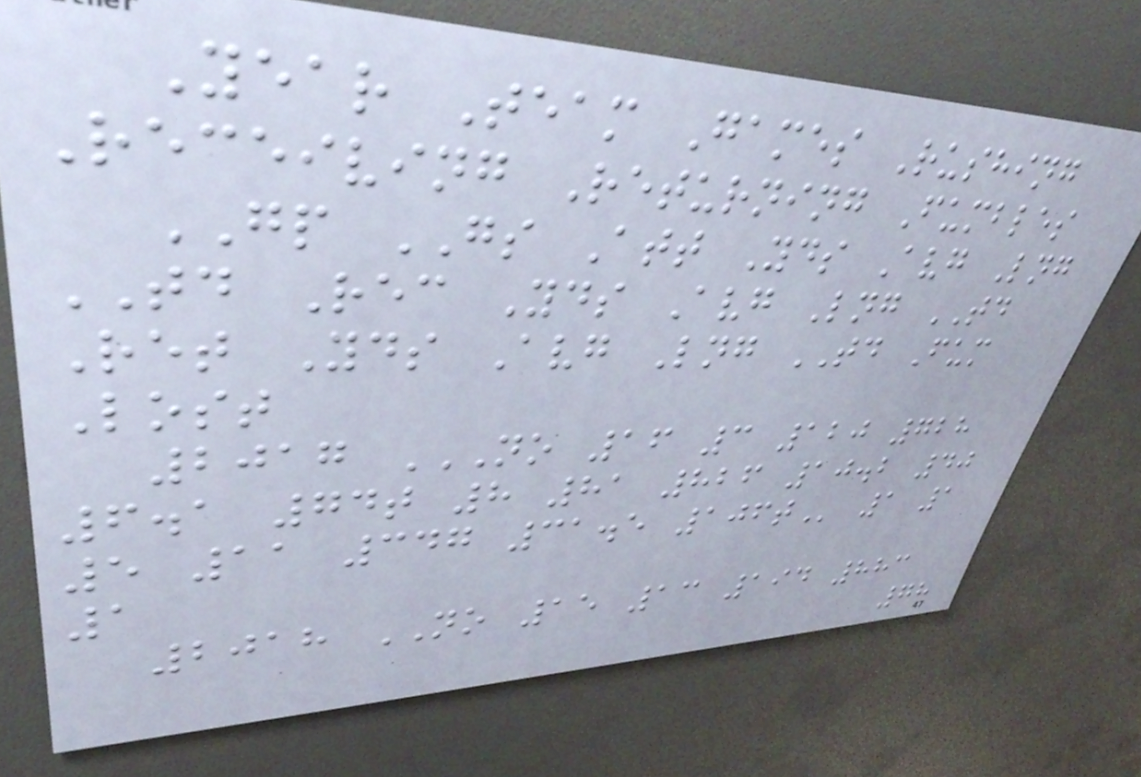Year Team Games Rushing
Receiving Returning Fumbles
GP GS Att Yds Avg Lng
TD Rec Yds Avg Lng TD
Ret Yds Avg Lng TD Fum
Lost
2017 NO 16 3 120 728
6.1 74T 8 81 826 10.2 40
5 11 347 31.5 106T 1 1
1
2018 NO 15 13 194 883
78
